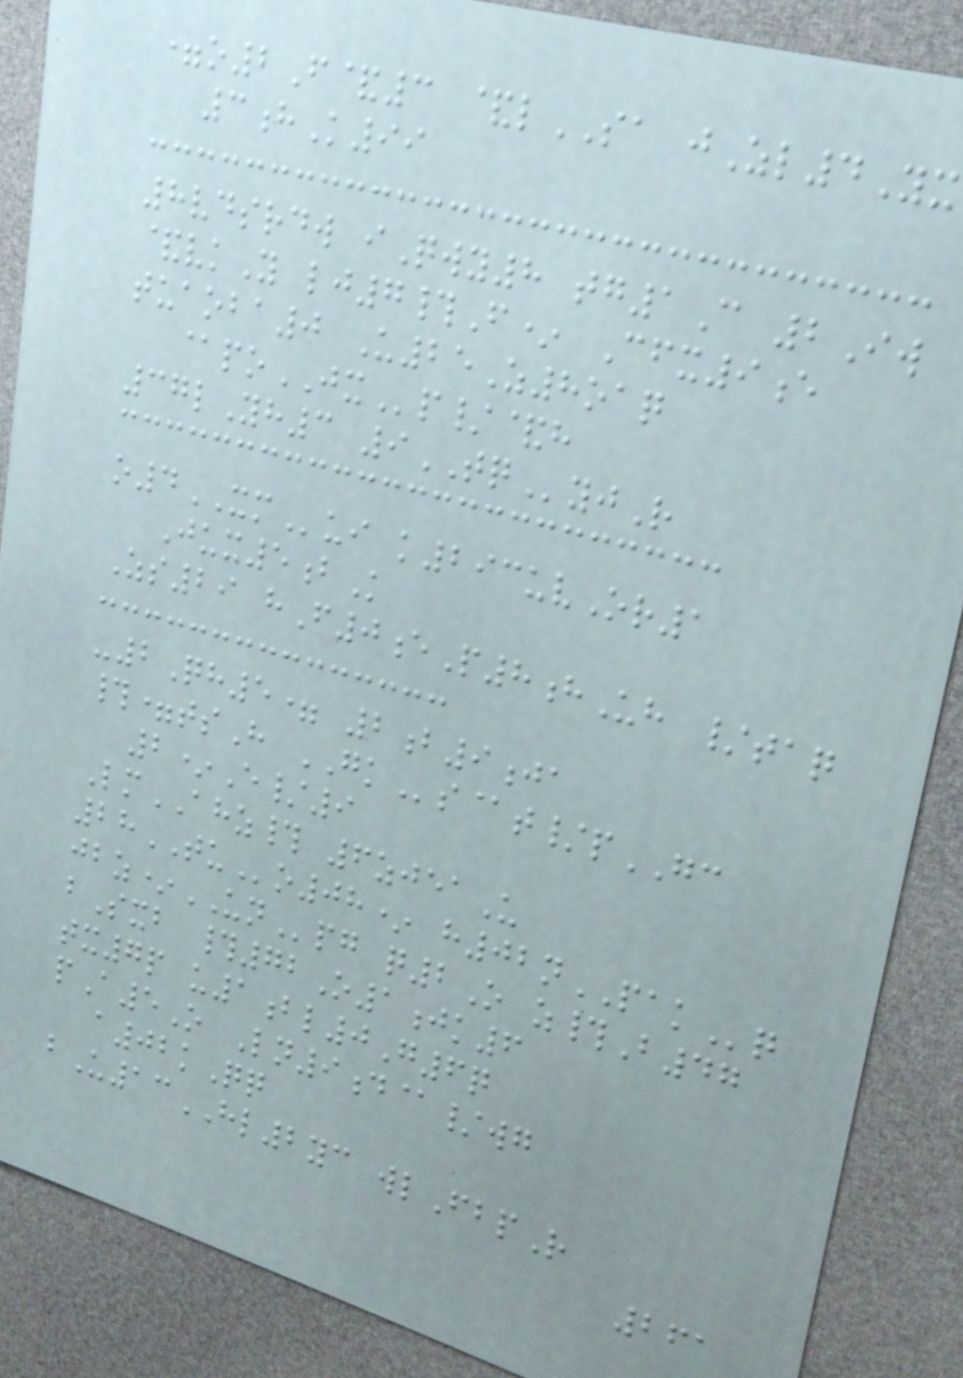=o2F&3 &lSA jZl4Yx
3hK99
8vdsrdw iQwy8 tg1C 2Iw
&vkY lj7#F* Cfx9e
tuaoba0 U25Z8oaq
@poJXp/&h
37lYh3 9TQyjR
o4XMui k293uvOr1
Jux5bK
Zs29 hF0eP8hUh /taq
-2Qh5= 2b9ja
#=tsH GKs@t/pGC
2*E/9
LmAHZ# 6zjeaU
28TUo08* h02nPAKq
jbz*UNpg q2O z#B47
bSxb #72O1jk6
tx7p u1bl0G6q
pA5O Ln9d@/wg
a02kQq
bU13HL2yc wlFbpR
261
